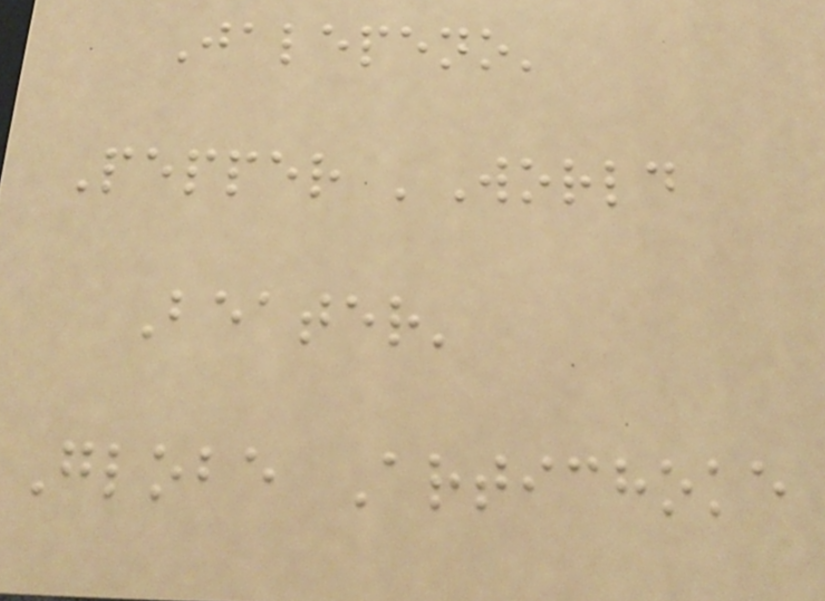Jalepeno'
Pepper 'World
Beater'
Globe Artichoke
